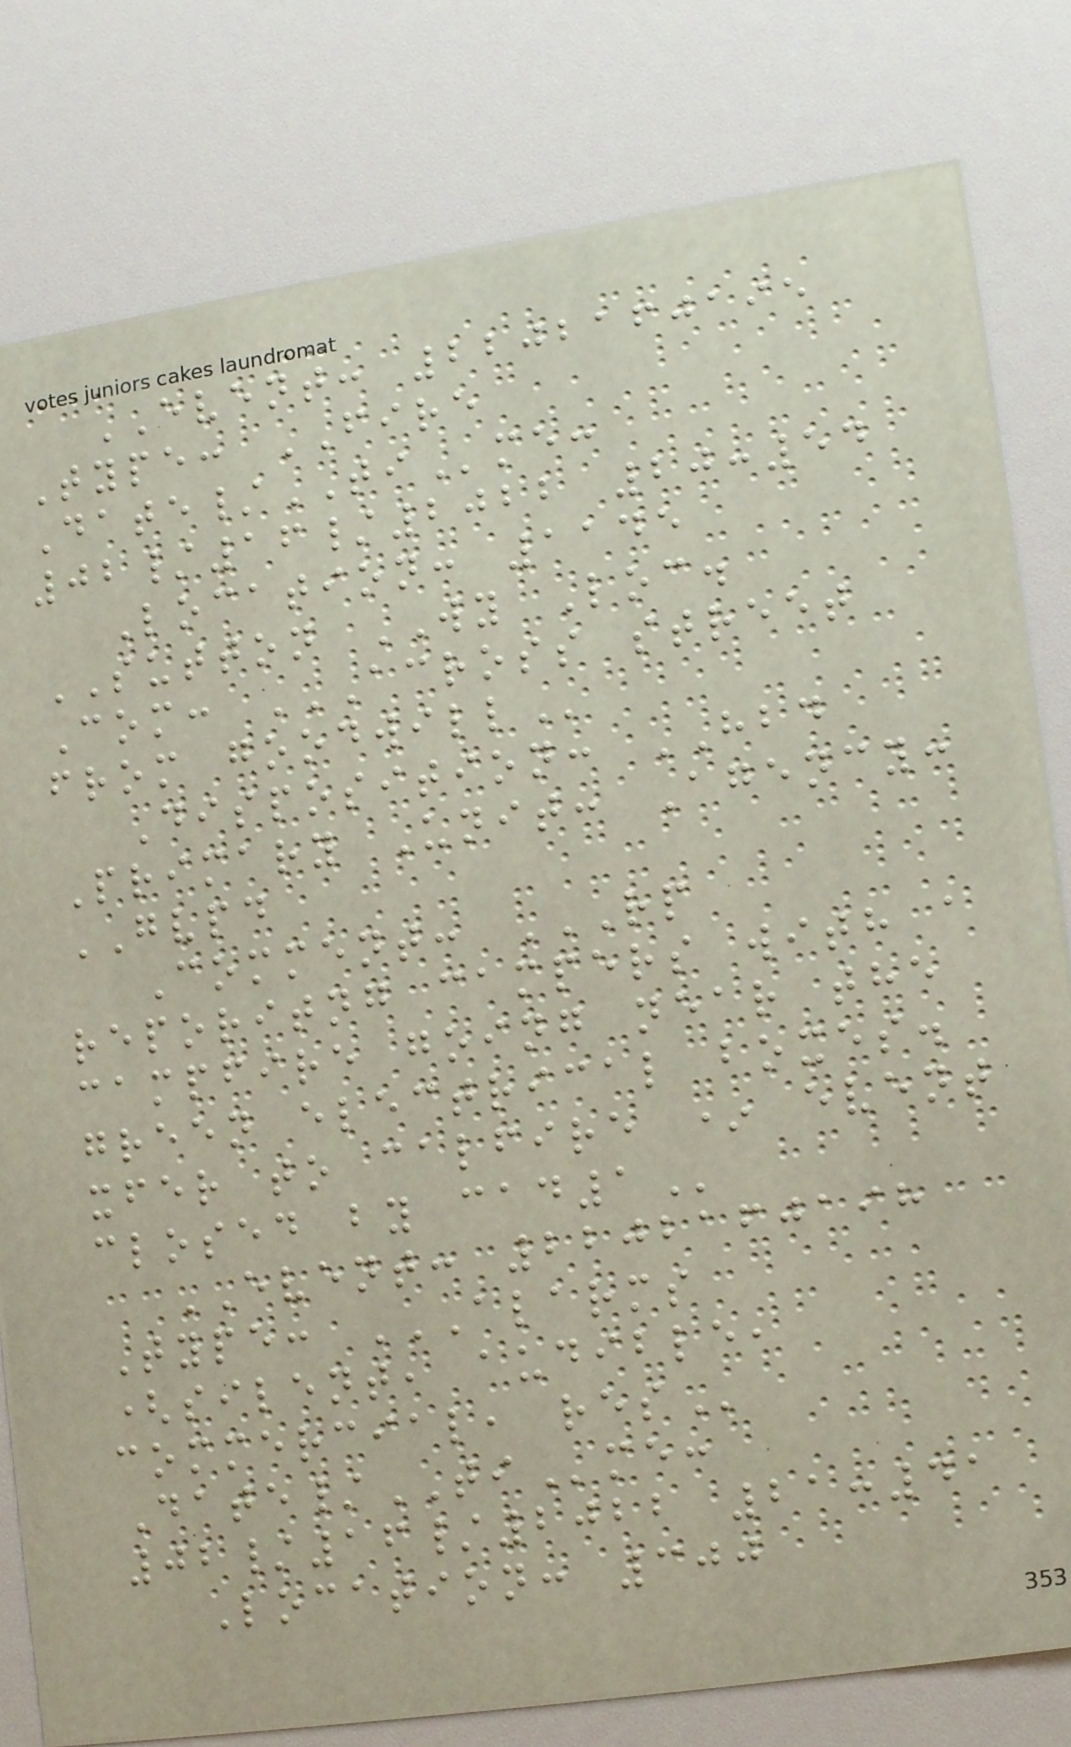EVENT: 2202160195
Type: FIRE
Date/TIme:
02/16/2022 20:54
Location: 1145
SUTTON WY Loc.
Com: ACROSS STREET
FROM GOODWILL
Disposition: HBD
Primary Unit: Agency:
GVPD
Comment: RP
REPORITNG CAMPERS WITH A
CAMPFIRE GOING NEAR THE
GREEN ELECTRICAL BOXES.
XFER TO CALFIRE * EVENT
CLOSED BY CAD1
EVENT: 2202160198
Type: ALARMS
(SILENT, AUDIBLE,
COMMERCIAL, RES
Date/TIme:
02/16/2022 21:41
Location: 300
